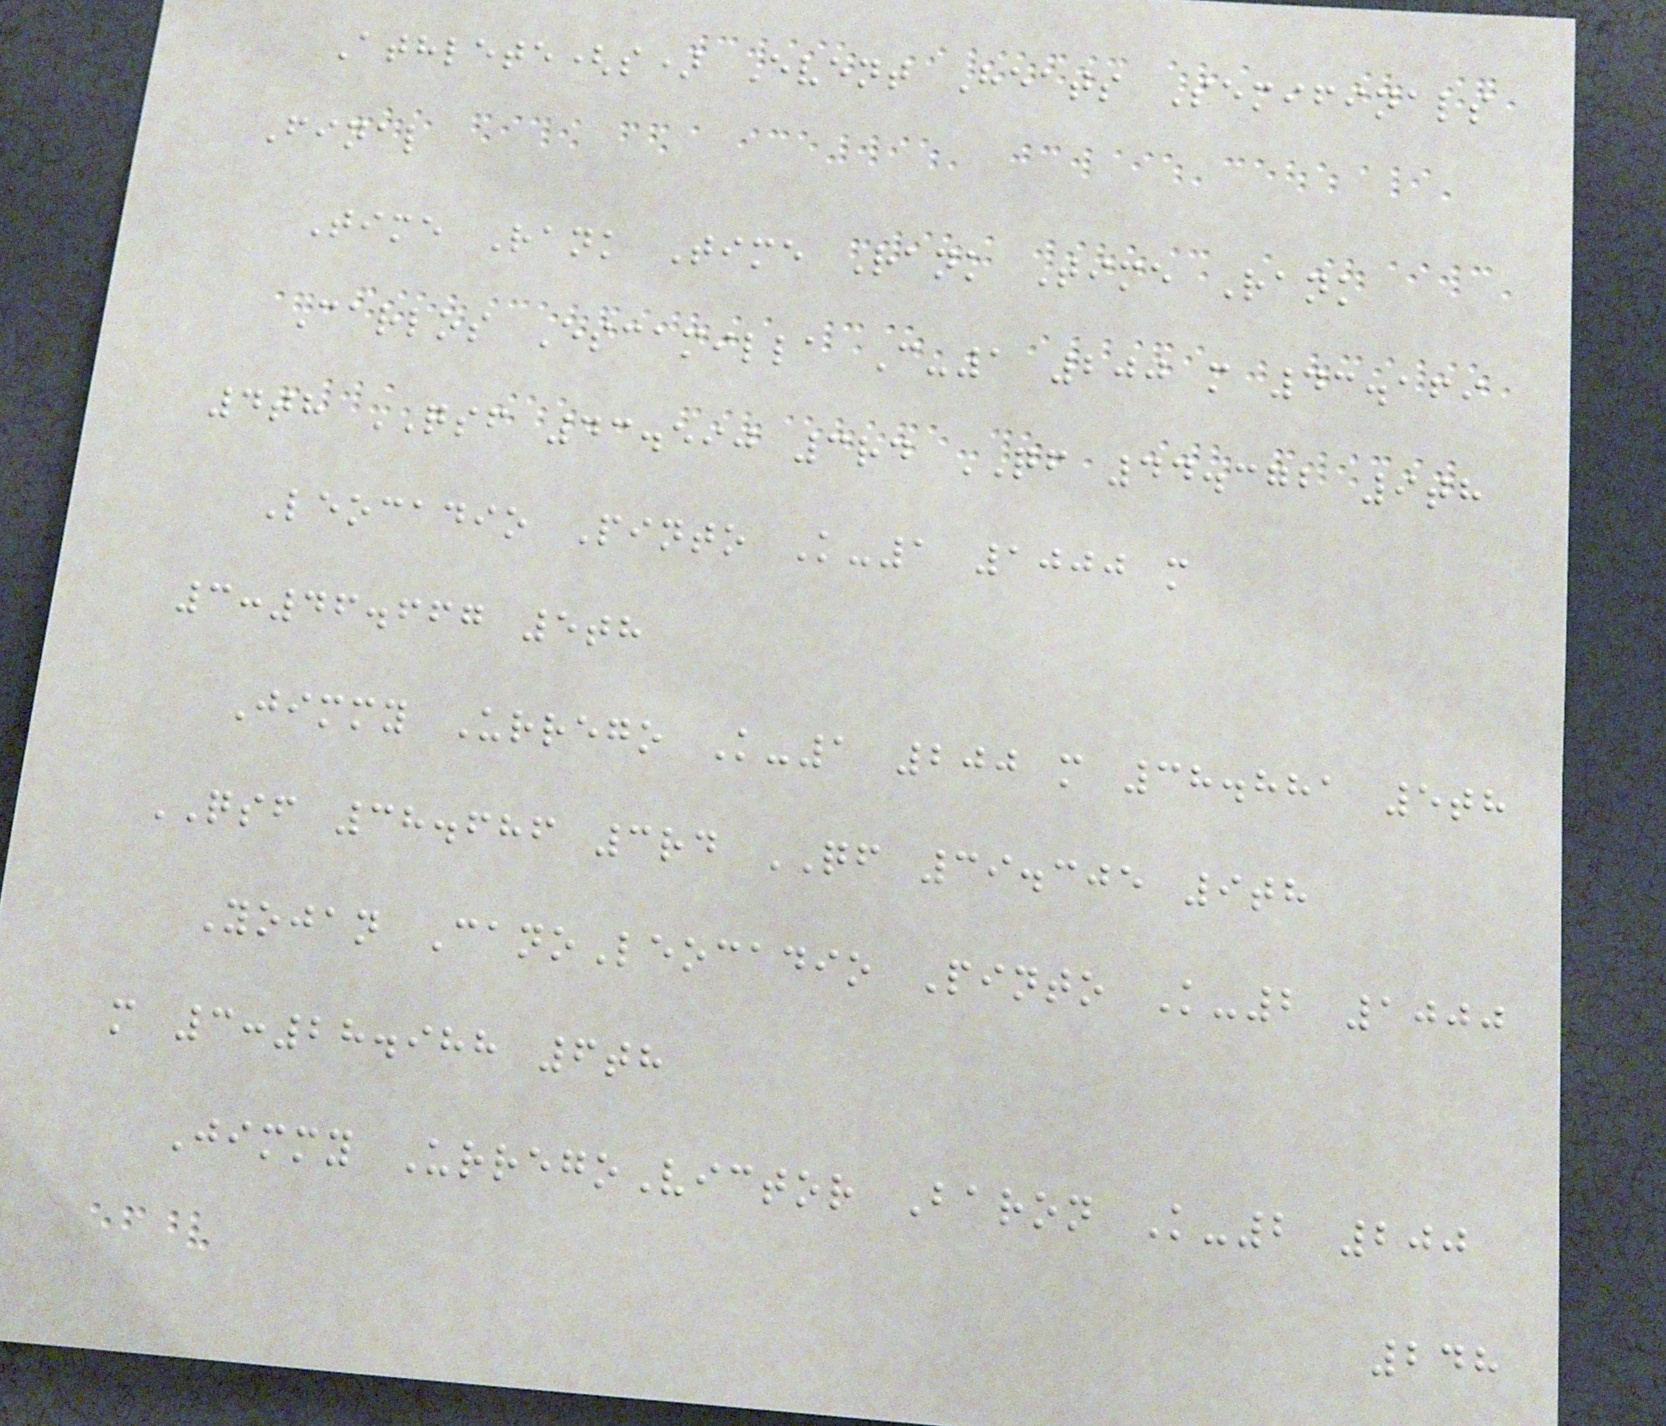Athlete(s) Event Heats Semifinals
Final
Time Rank Time Rank Time Rank
Carlos Escamilla C-1 200 m 43.169
4th QSF 43.590 3rd QF 44.372 9th
Leocadio Pinto K-1 1000 m
3:46.667 5th
Jimmy Urrego K-1 200 m 38.881 5th
QSF 38.686 3rd QF 39.305 9th
Yojan CanoLeocadio Pinto K-2 1000
m 3:28.988 6th
Jimmy UrregoVictor Baron K-2 200
248
